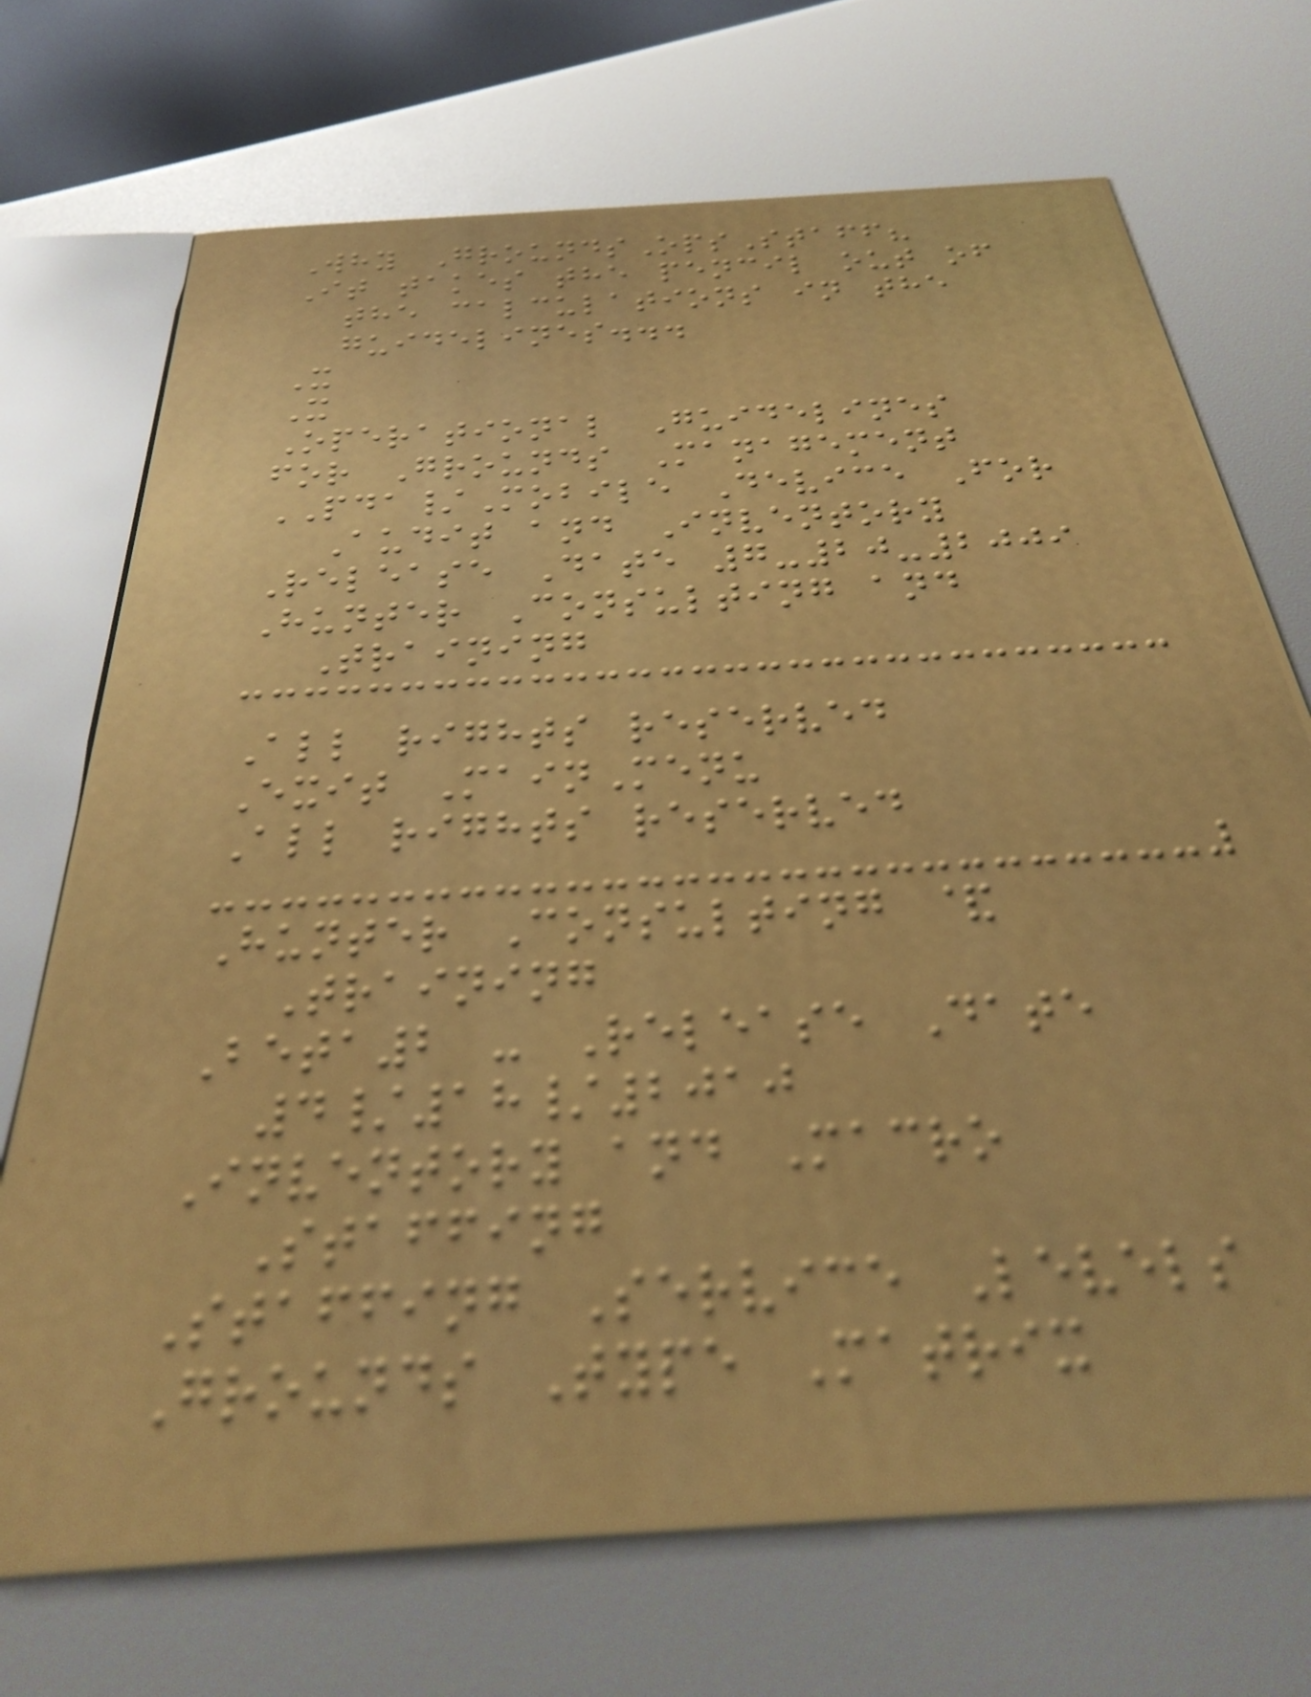Why GroundsOpsStaff?
It takes the pencil out of
the calculations in the
guidelines...
X
X
Operational Guidelines
for Grounds Management
PDA/Mobile Device For
Audit and Inventory
Release Date 7-20-2009
Hunter Consulting and
Training
All rights reserved
Exit MainMenu
All rights reserved
Hunter Consulting &
Training
Beta2 - Release Date
4/18/2010
Inventory and Macro
Staffing
Staffing Service Levels
Grounds Type Matrix
